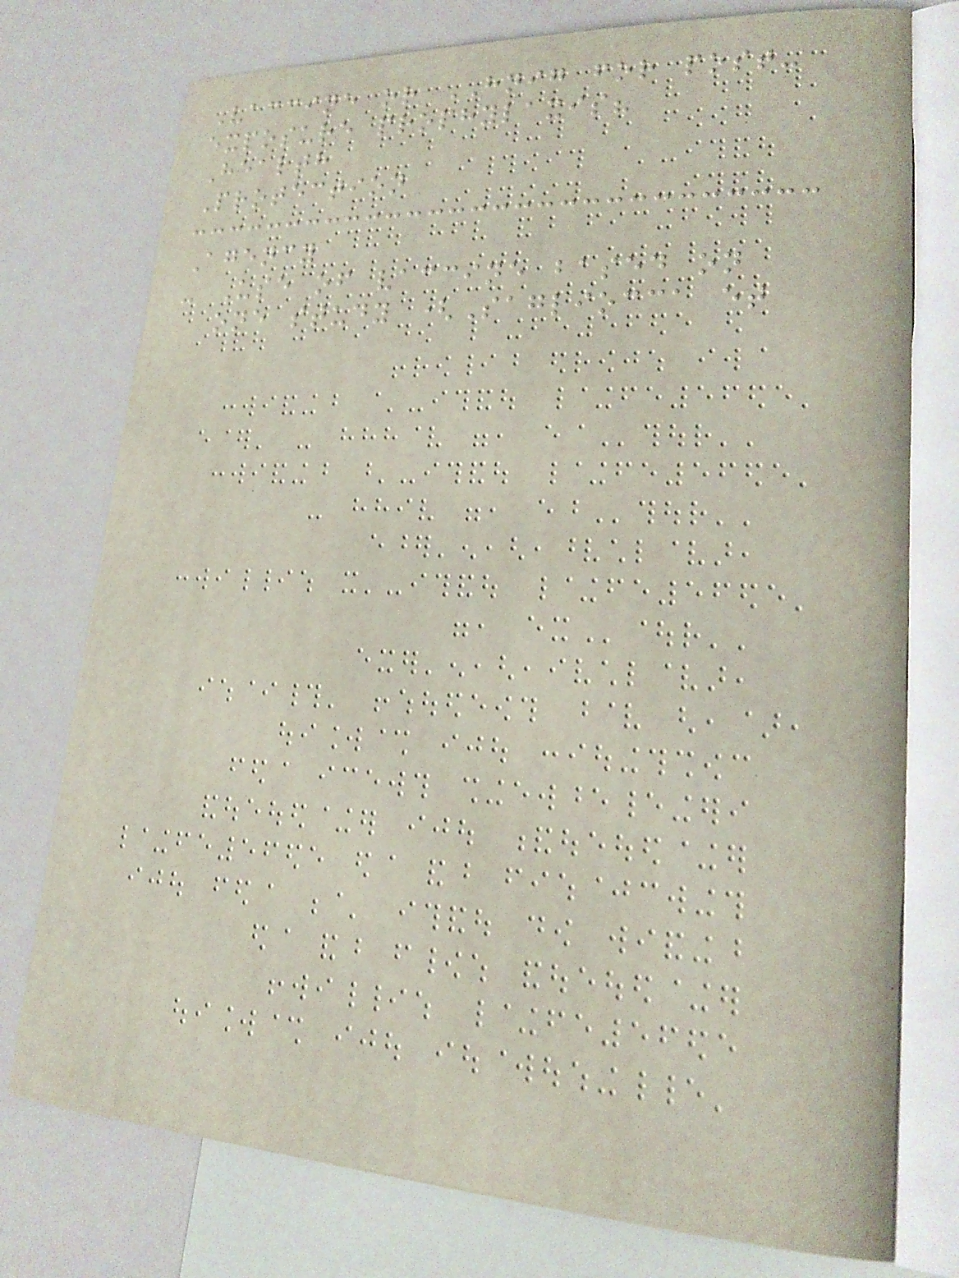Vaccine or HNIG for post-
exposure prophylaxis?
Health
Protection
Agency
- Use of vaccine based on
one study (Sagliocca et
